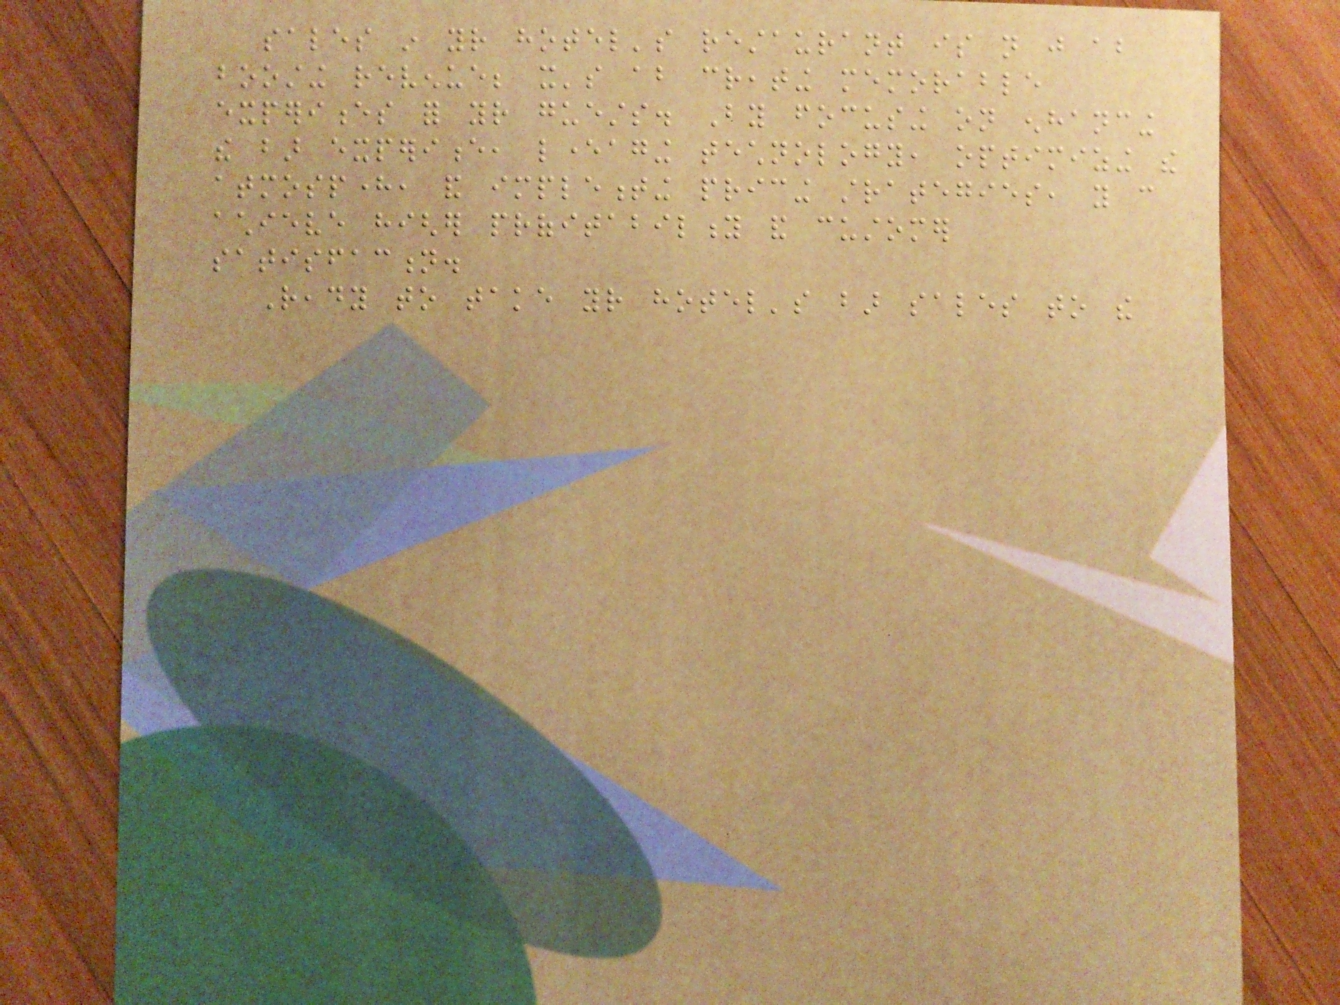sales in your hotel's restaurant is not just about
boosting revenue; it's about creating memorable
experiences for your guests. By focusing on enhancing
the bar experience, leveraging technology, optimizing the
atmosphere, and implementing pricing strategies, you can
achieve higher profitability and customer
satisfaction.
Ready to take your hotel's bar sales to the
